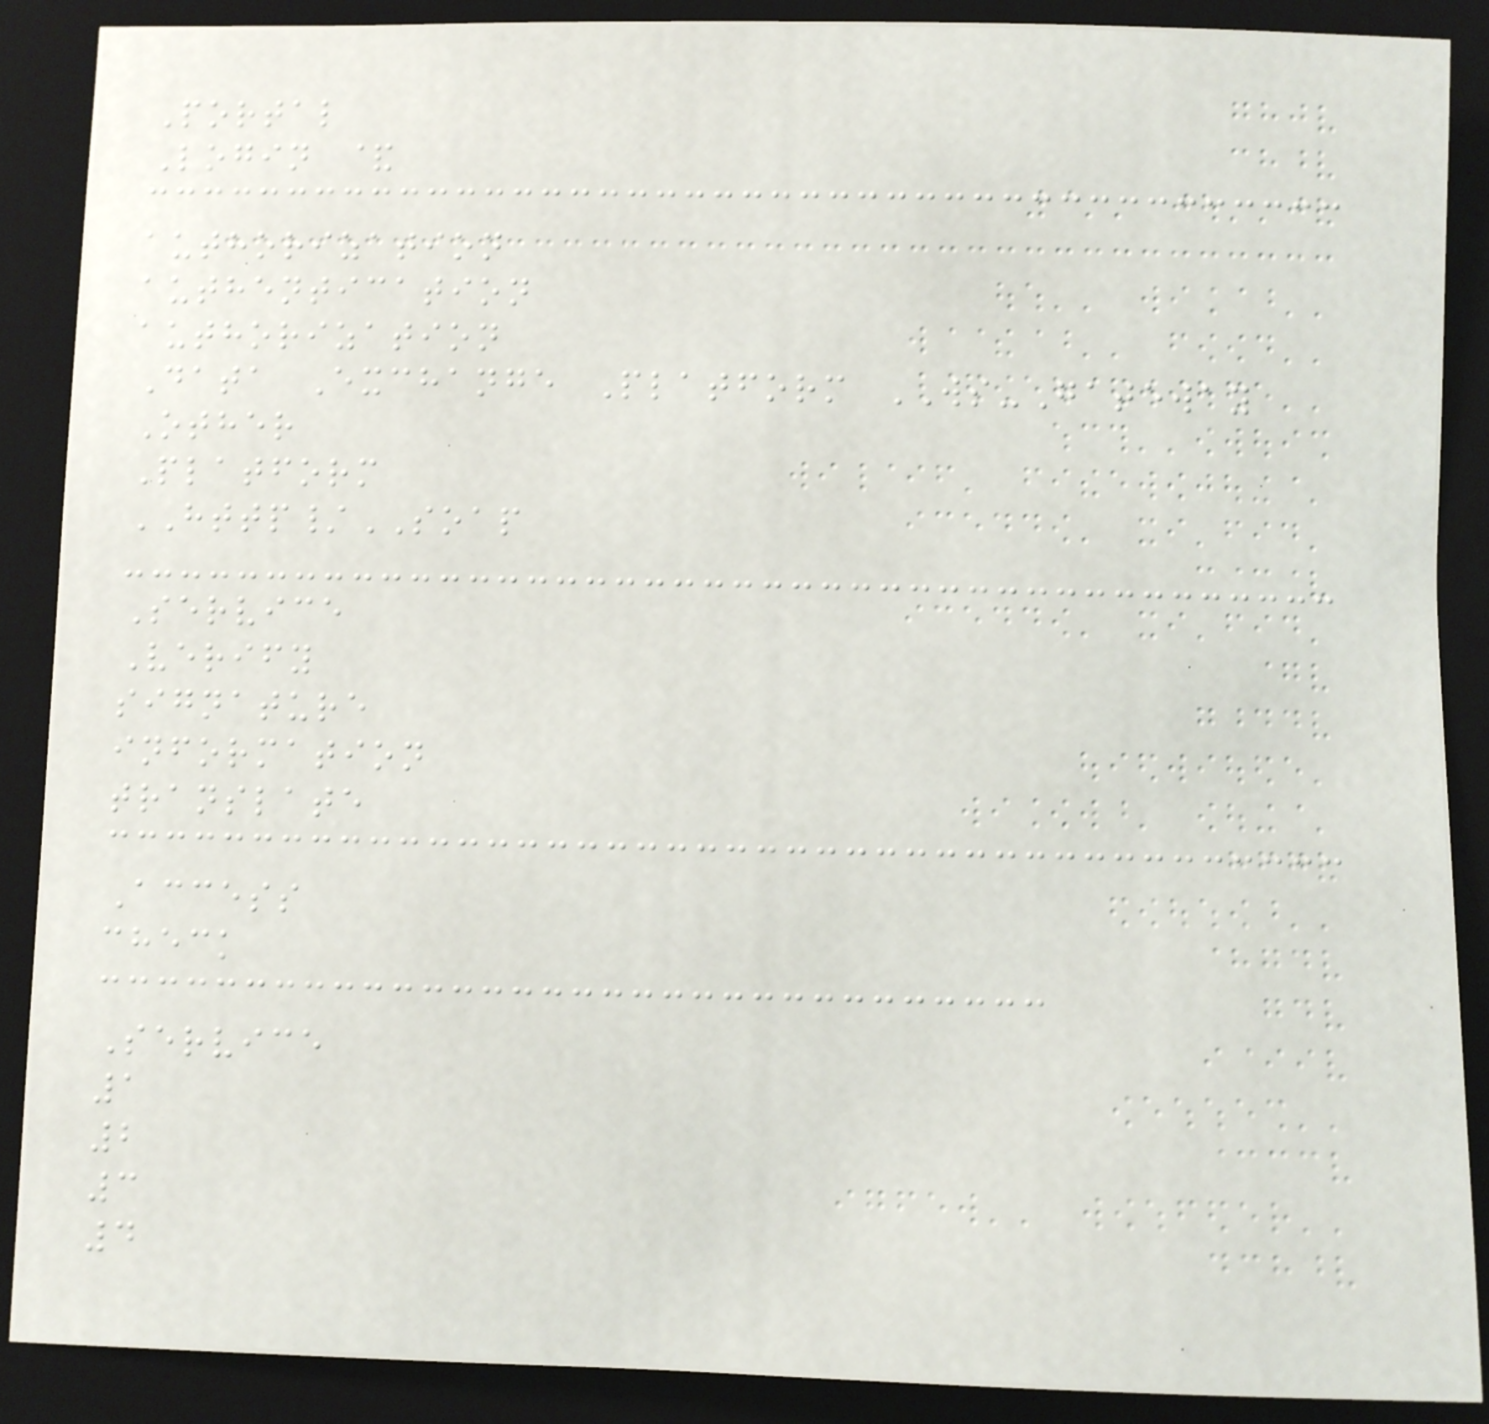Portal
Login &
authorization
authentication
authorization
Data Exchange Platform WS-Gateway
Other
Platform
HTTP/SOAP
Service
Verify
signature
information
translate
Access
check
Service
1
2
3
4
